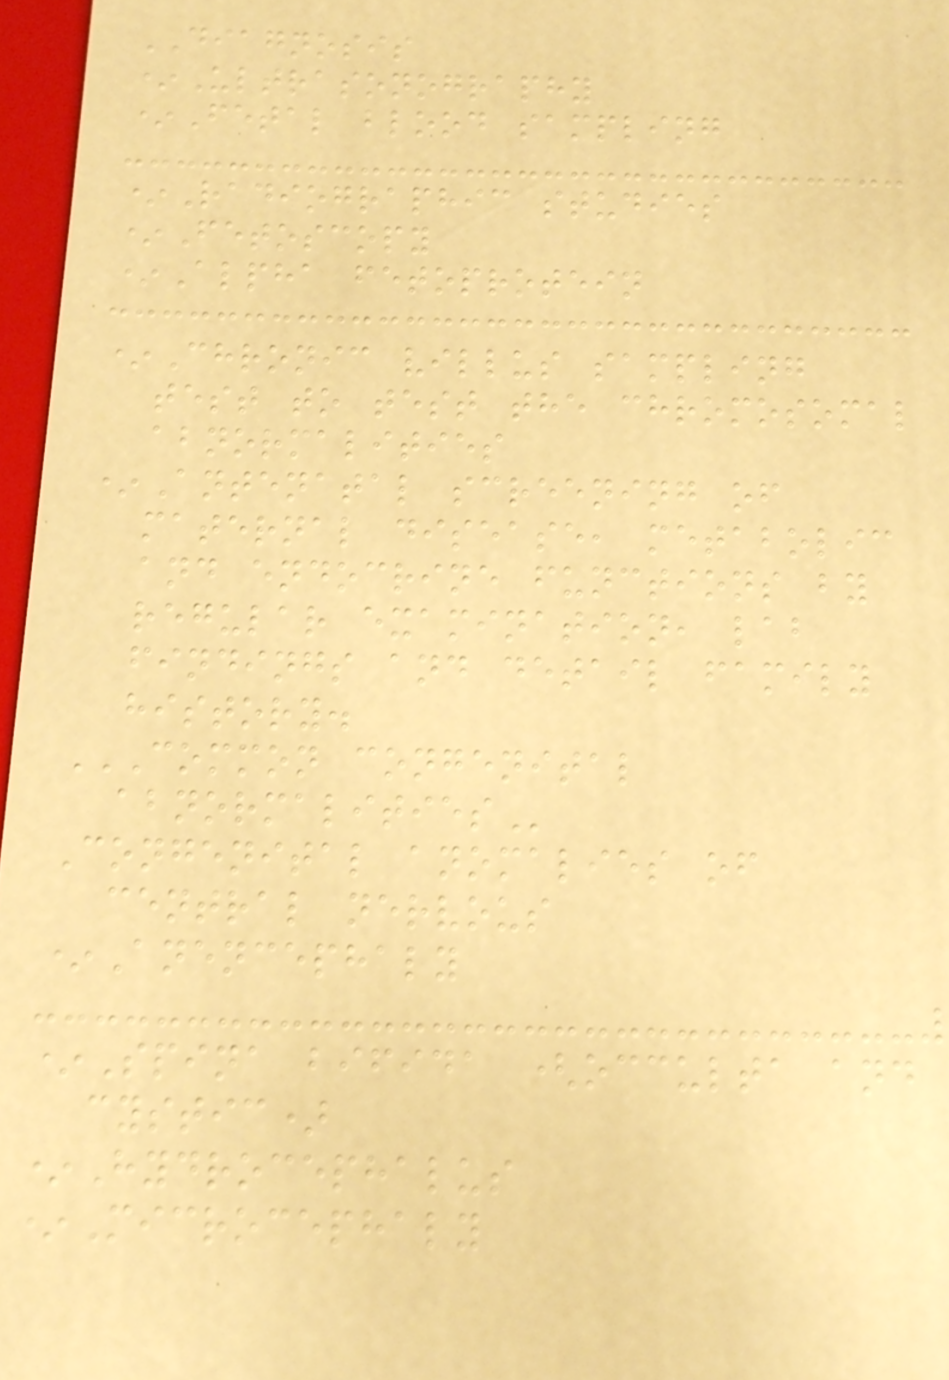DIAGNOSIS
*Ultrasonography
*Fetal blood sampling
*Radiographic studies
*Fetoscopy
*Alpha fetoprotein
*Chronic villus sampling
test to test the chromosomal
abnormalities
*Antenatal screening of
maternal disease, metabolic
and endocrine functions by
regular examination, lab
findings and detail family
history.
COMMON CONGENITAL
ABNORMALITIES
Congenital anomalies of
central nervous
*Anencephaly
*Spina bifida (occulta and
cystic)
*Hydrocephalus
*Microcephaly
